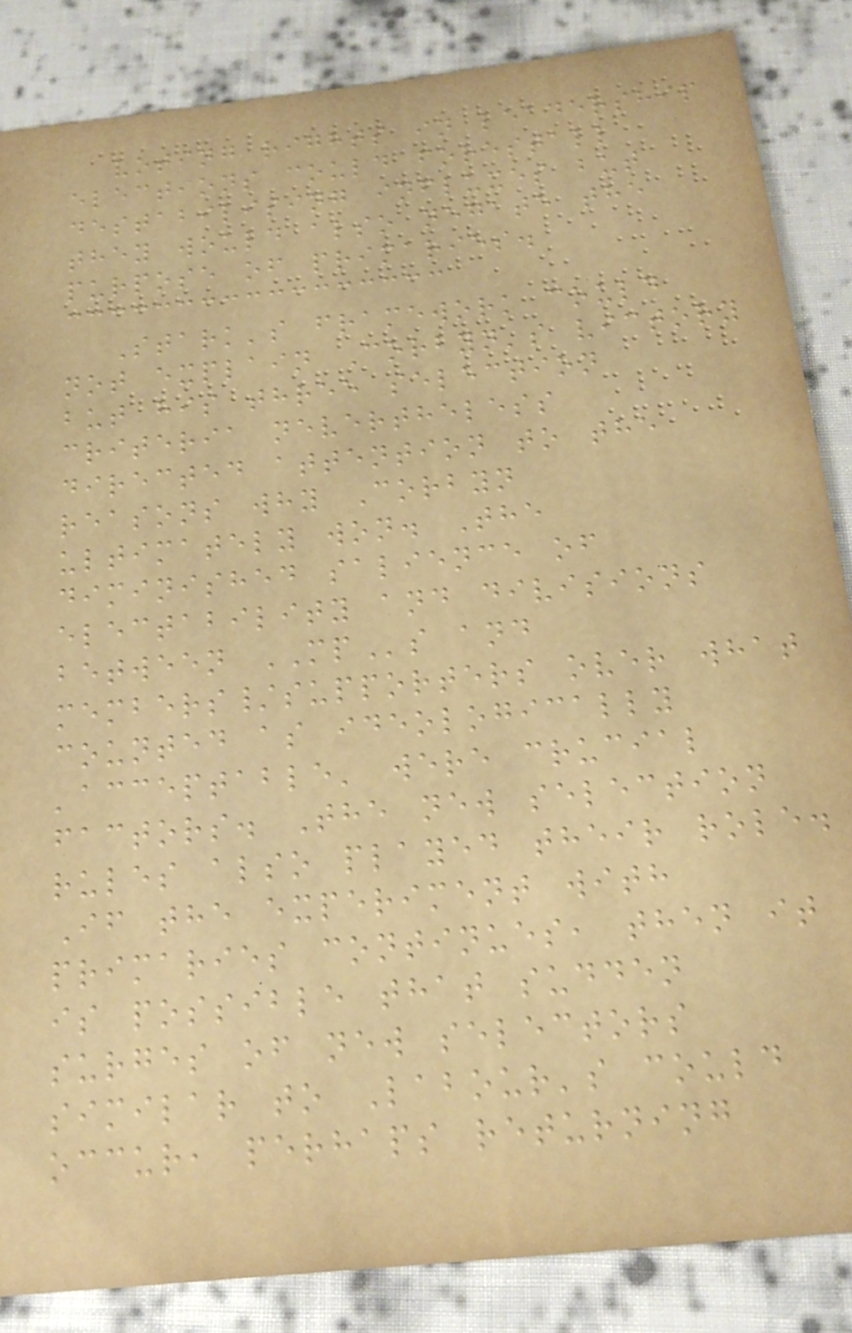voting rights in leadership
elections could forestall
destabilising influxes but
they would also negate the
purpose of primaries.
Stark's framework could
not explain Corbyn's victory
but his three selection
criteria nevertheless
directed attention to the
reasons why Corbyn
ultimately won. The
diminished salience of
electability and divisions
between MPs and
members/supporters over what
counted as ideologically
'acceptable' were crucial
factors. The new selection
rules also played their role.
If the experiment with
primaries continues, then it
is possible that sudden
surges of new selectors
similar to Labour's could
occur, perhaps returning
